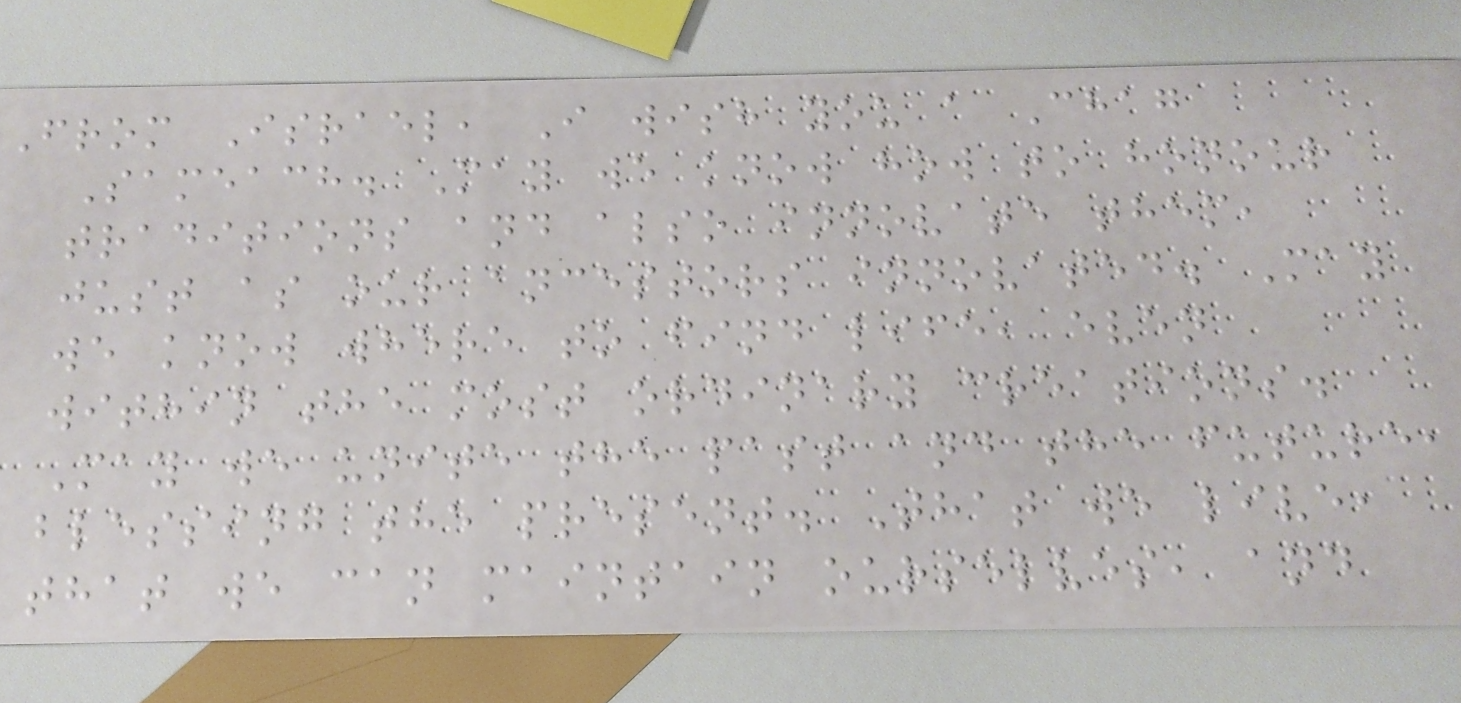From Israel, I wish you a Chag
Sameach. May we know how to honour
traditions and also innovate them,
just as our ancestors innovated. May
we know where to find life, even
within the most ordinary creations.
May we unite the past and the future,
blessing the present. That we live,
that we can maintain ourselves, and
